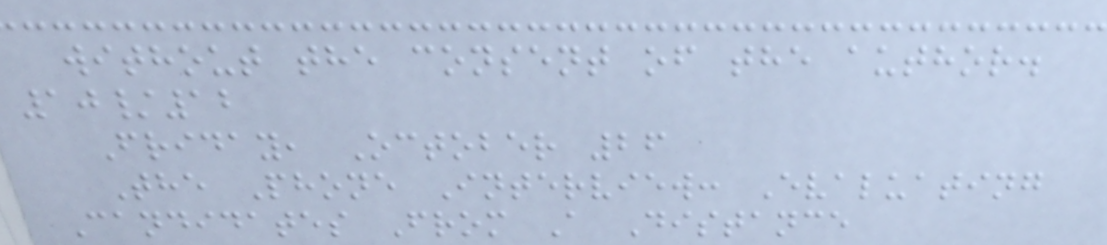without the consent of the author.
10/12
Friday, October 26
The Phone Interview: Evaluating
Candidates From A Distance
